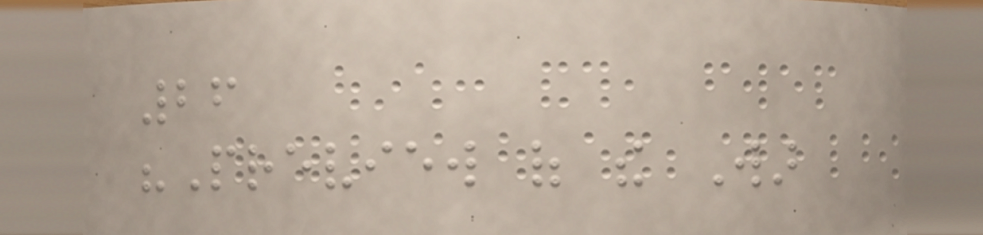26
"Preview of the War
